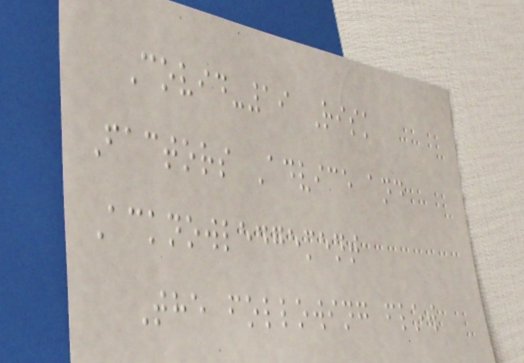Covid-19 Risk
Factors Advice and
Acknowledgement
The following flow
